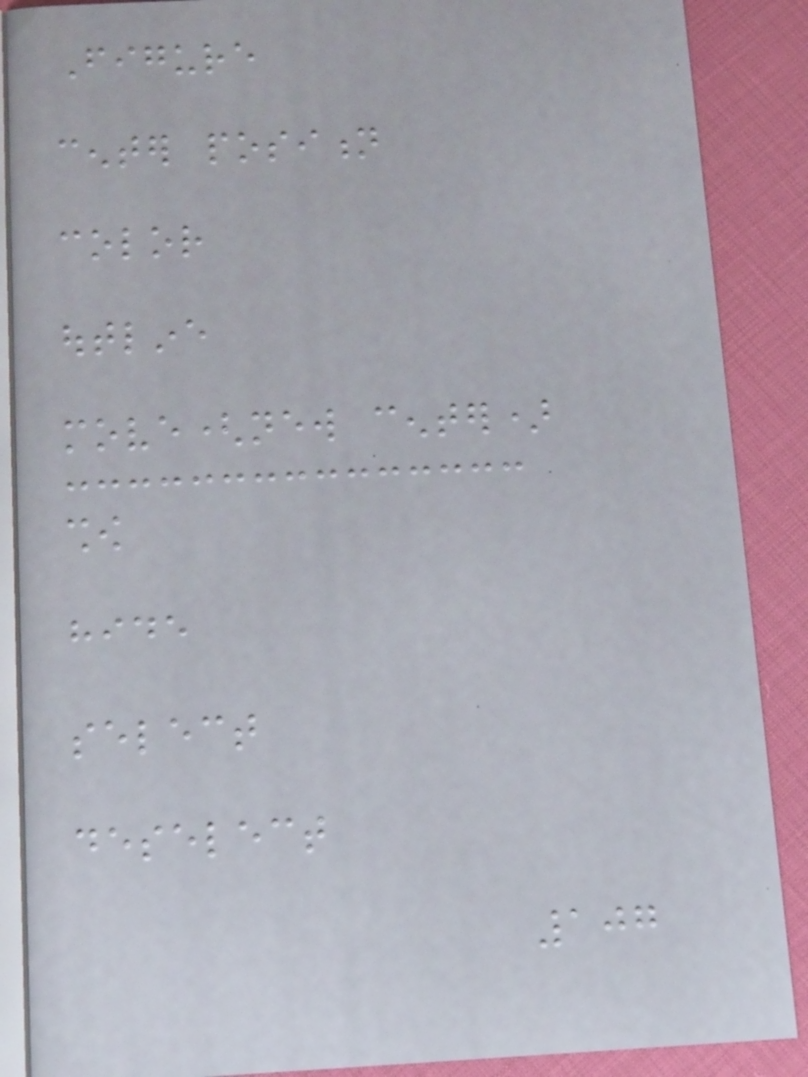Figure
center position
color
outline
move(new center)
show
hide
select
deselect
107
